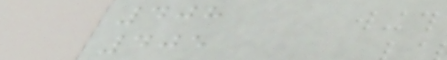408
405
